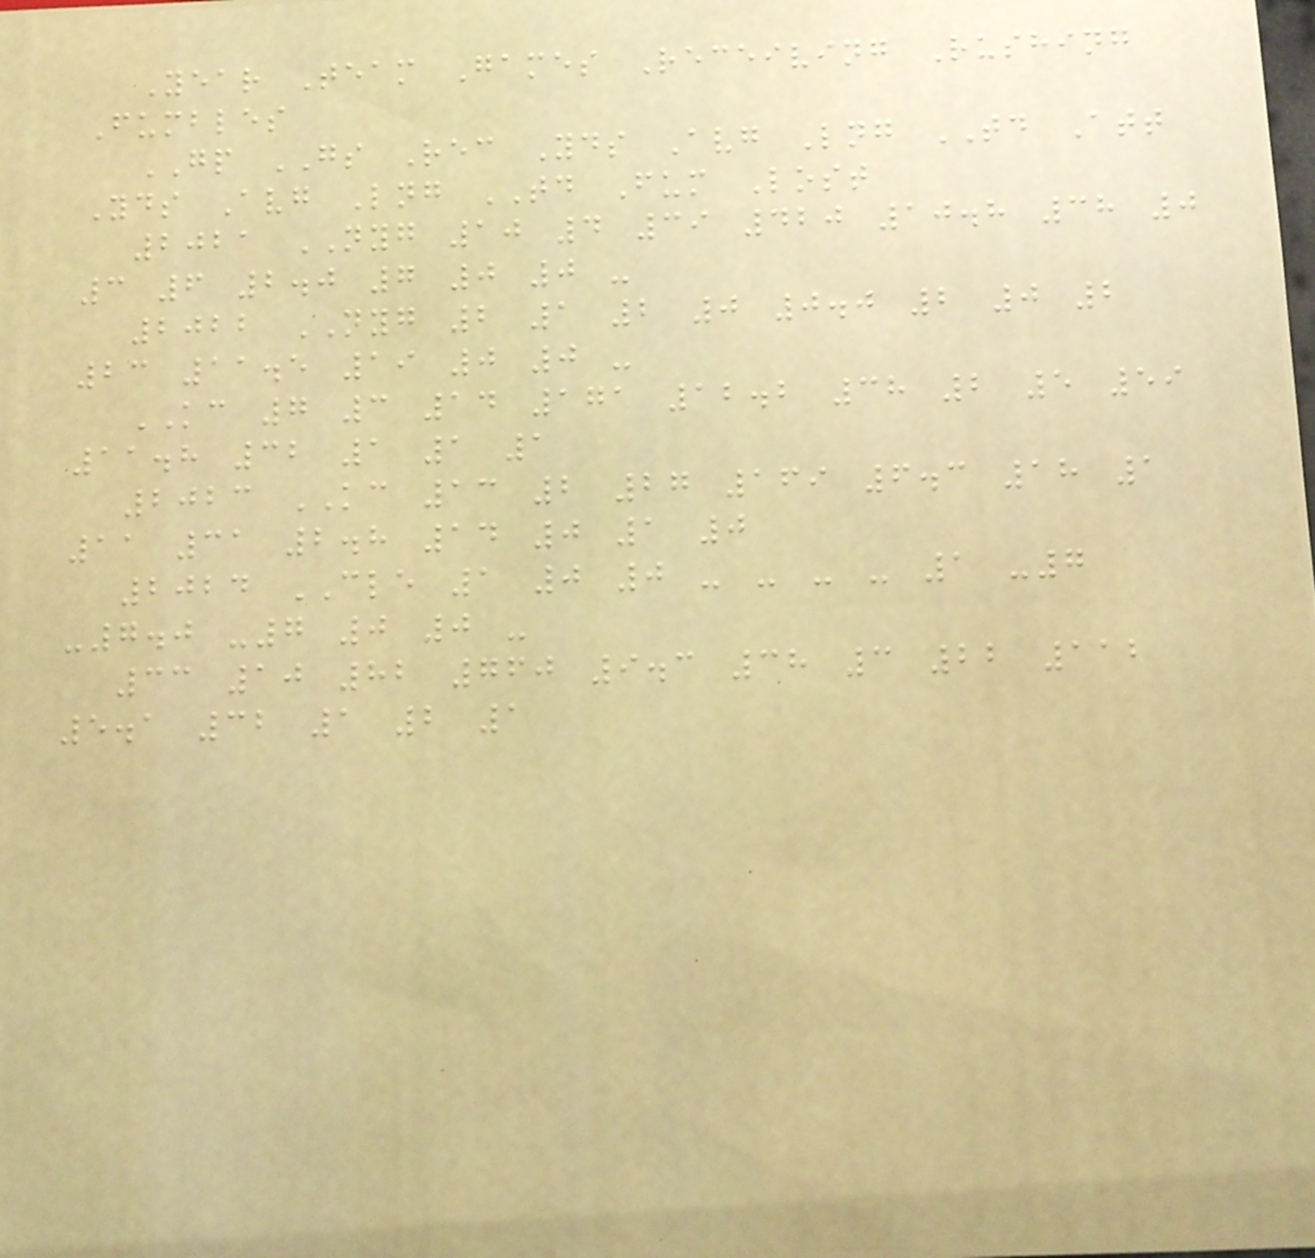Year Team Games Receiving Rushing
Fumbles
GP GS Rec Yds Avg Lng TD Att
Yds Avg Lng TD Fum Lost
2021 NYG 10 4 39 420 10.8 38 0
3 6 2.0 7 0 0 -
2022 NYG 2 1 2 0 0.0 2 0 2
23 11.5 19 0 0 -
KC 7 3 14 171 12.2 38 2 5 59
11.8 32 1 1 1
2023 KC 13 2 27 169 6.3 18 1
11 31 2.8 14 0 1 0
2024 CLE 1 0 0 - - - - 1 -7
-7.0 -7 0 0 -
33 10 82 760 9.3 38 3 22 112
5.1 32 1 2 1
